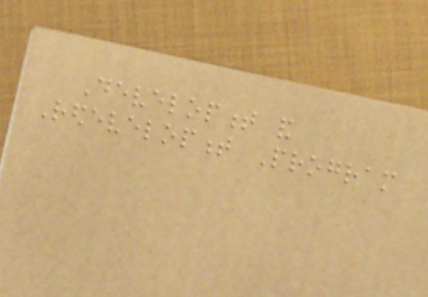Development and
Redevelopment Program
